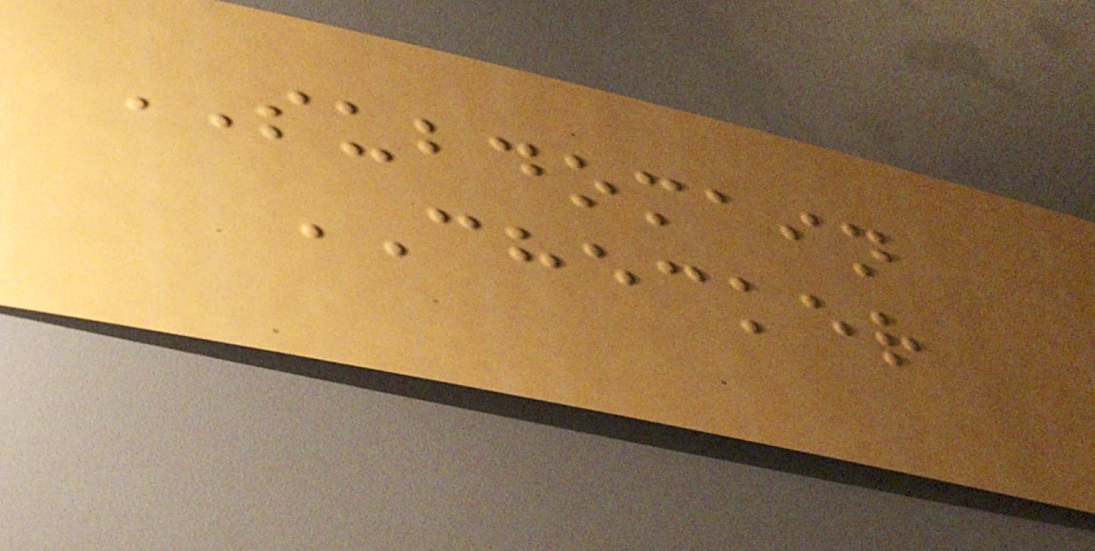SUBDOMAIN
CHECKER
